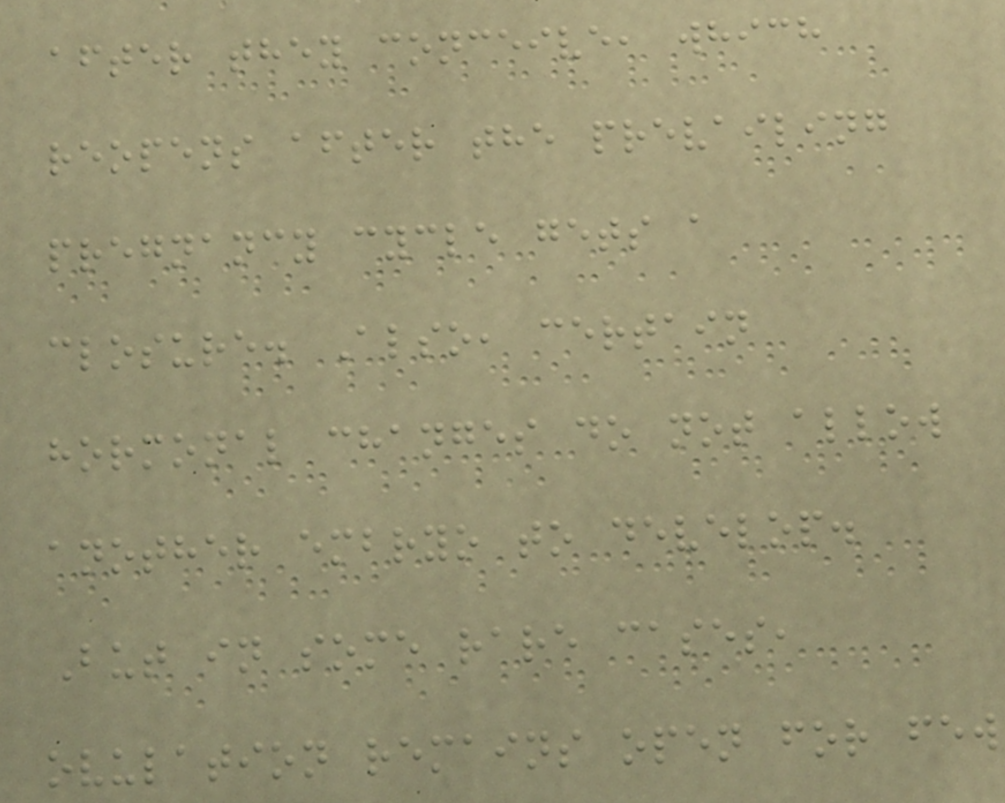after they conceive, which
reopens after the prevailing
pregnancy cycle gets a
closure. Also, certain
hormonal changes do not allow
another embryo to develop.
But in some rare cases,
ovulation remains open for few
